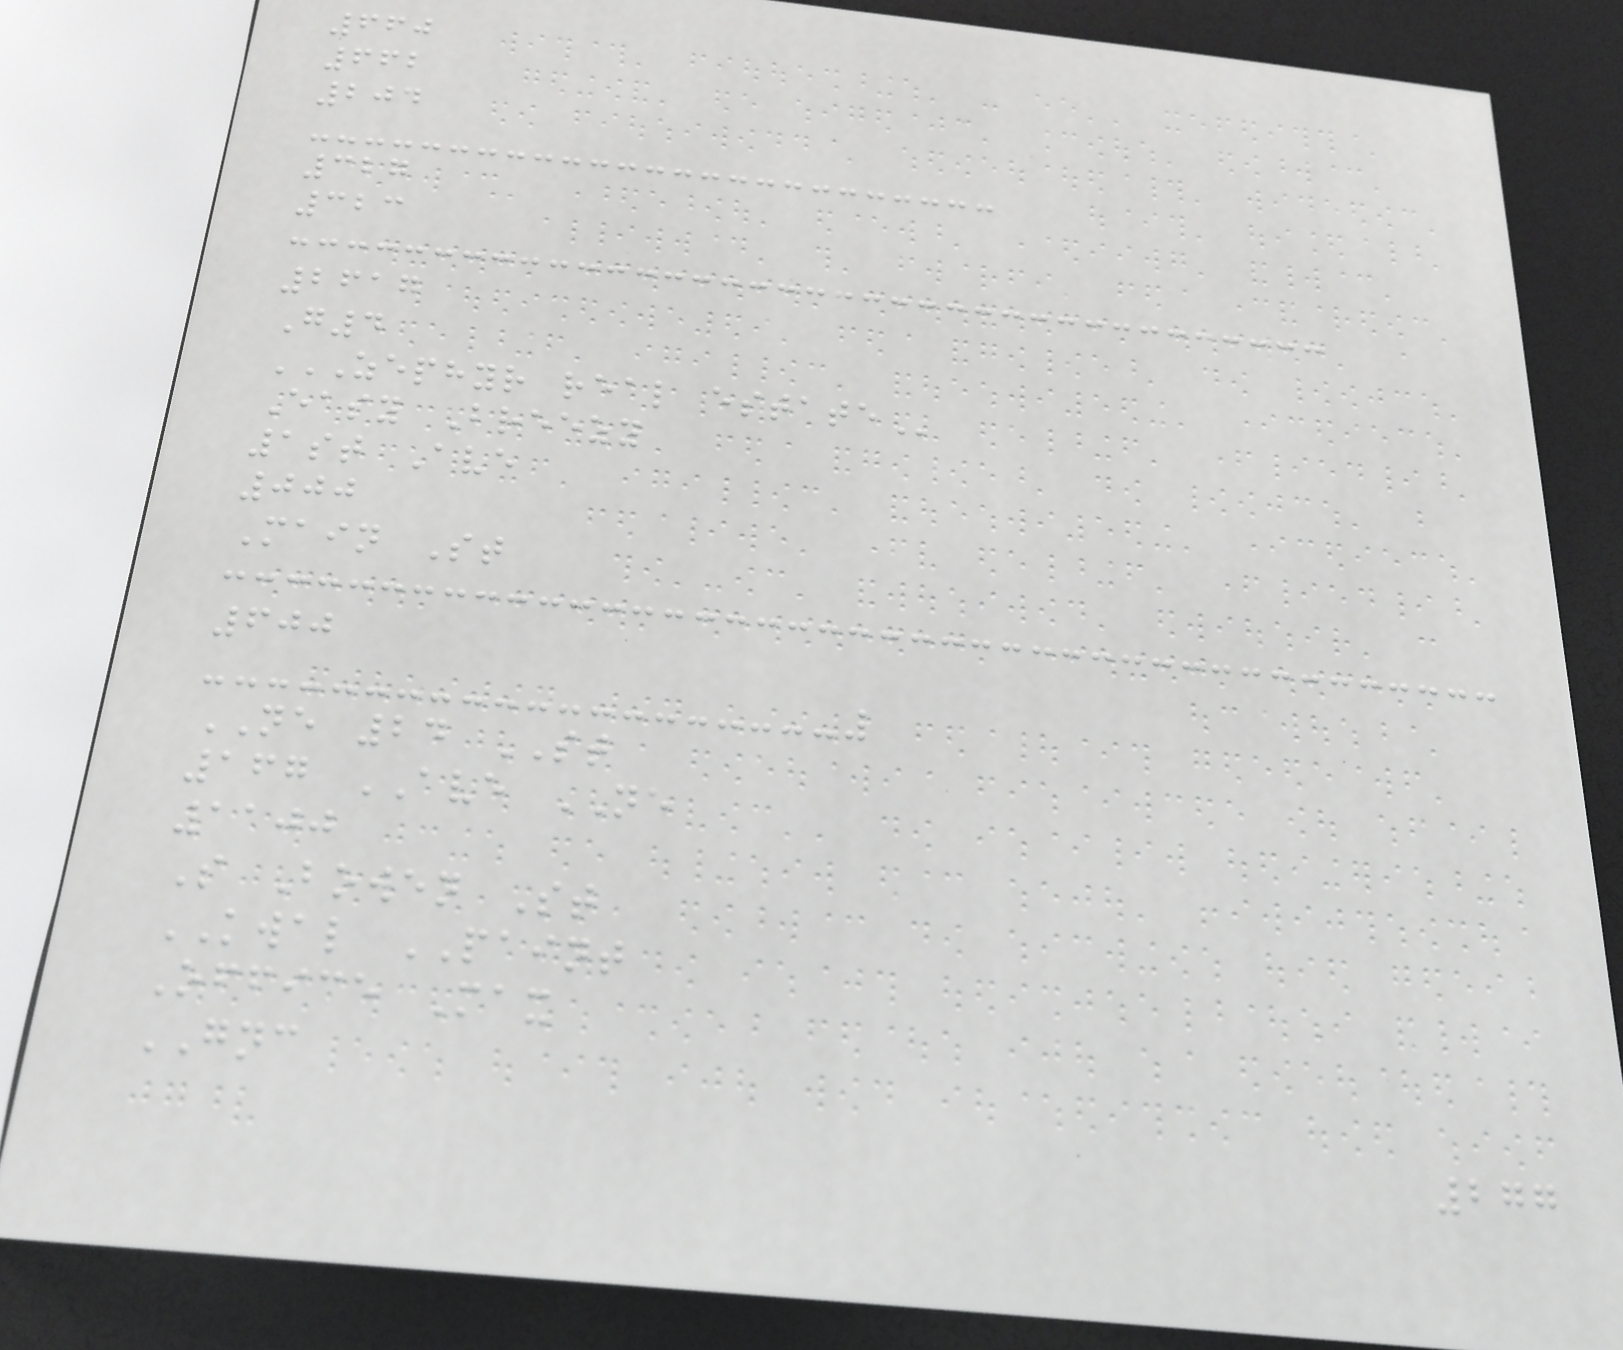660
662
204
327
323
2617
G4
ZEPHYR REAL ESTATE
Easy Breezy
1st Ave
000
Main St
600
NE 24 ST
167 AVE NE
1100
S Bowen St
KWAL PAINT
Office Max
GNC
277
